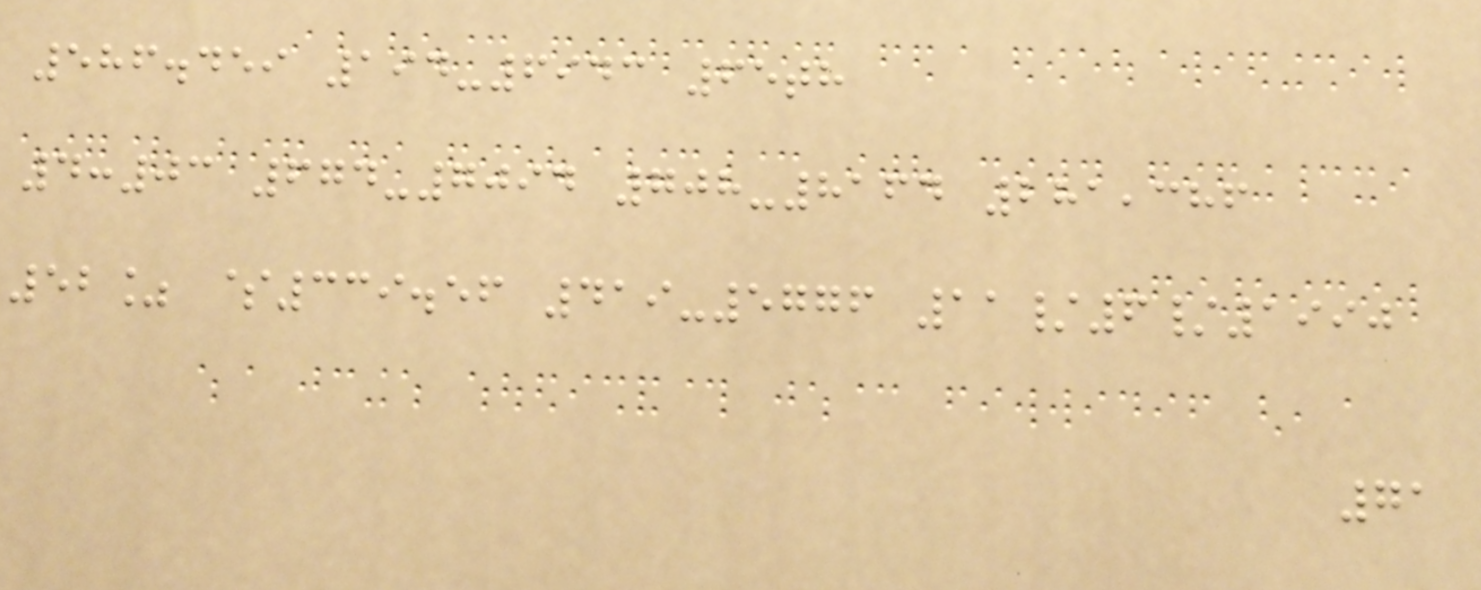586.459 194-6943 65th
4:03 674-7094 708-8164 281,386
52% $339.56 419-5776 11/6/1990
71
